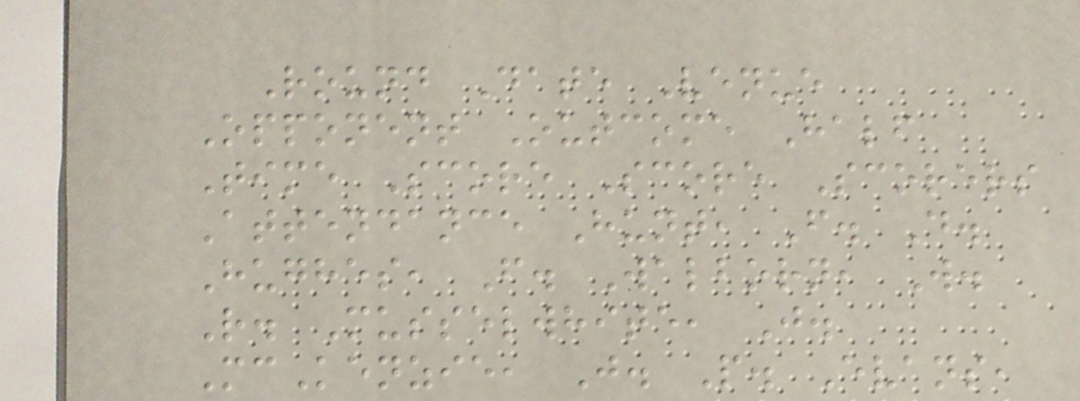Round Date Venue
Opponent Outcome Half
Time Score Score Scorers
Attendance Hunt, F. D.
Hughes, F. Walborn, W.
R. Musselwhite, J.
McKenzie, J. P. Evans,
